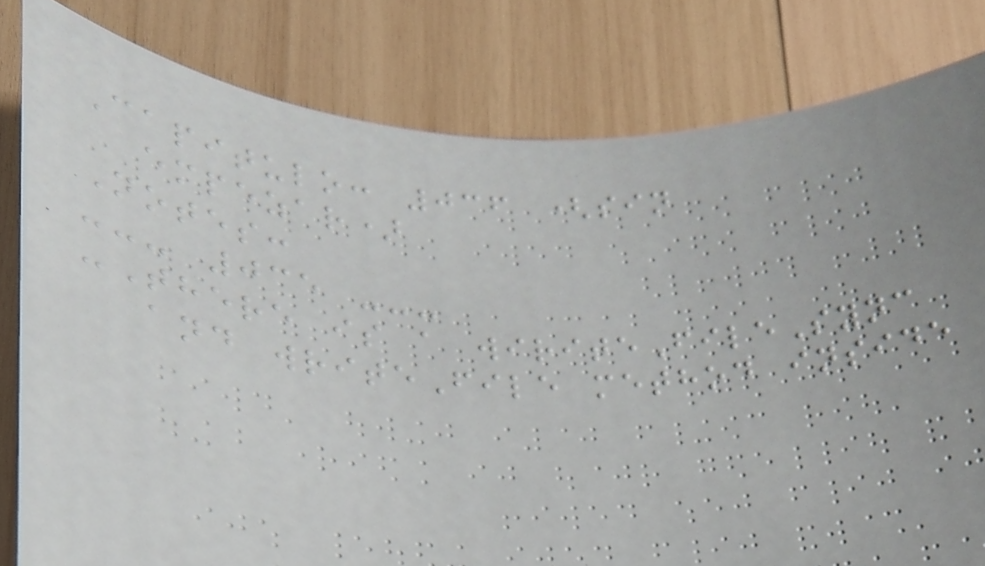Capitulo: 036 (sin
empezar)
Notes:
--- 035 ---
-There is a wiriteFileSync
and writeFile method inside
